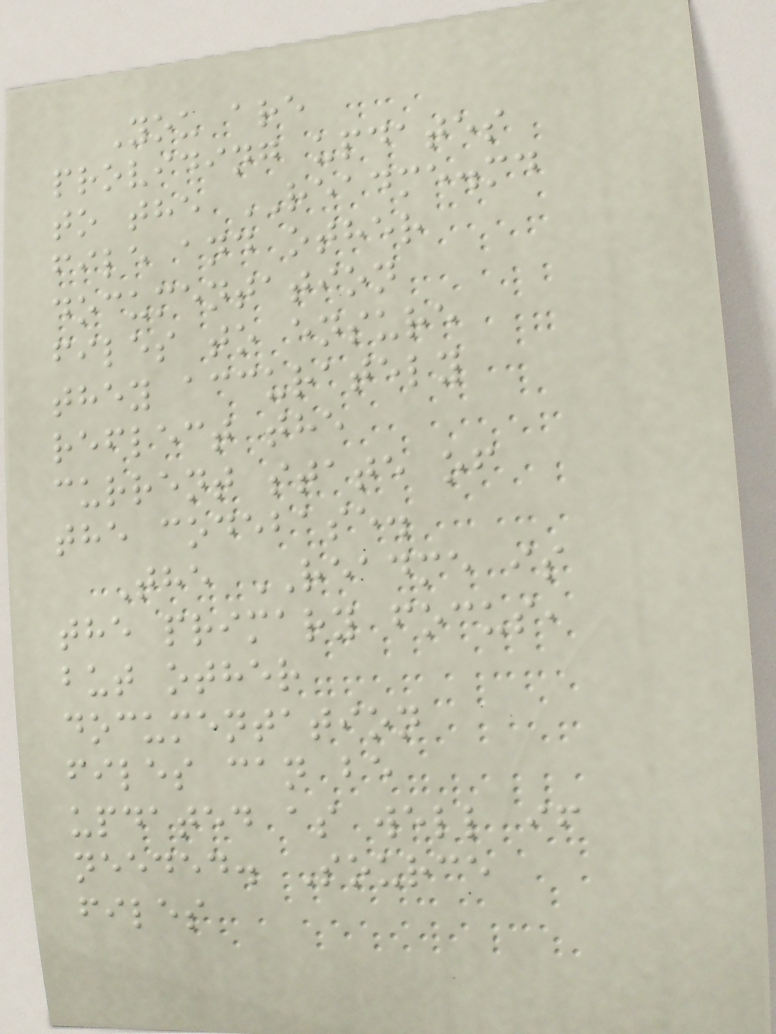You are
providing updates
to the README.md
file and other
documentation
files to ensure
they accurately
reflect the
current state of
the codebase.
The README is
the primary focus,
but other
documentation
files can be
updated as well if
needed. Source
files
